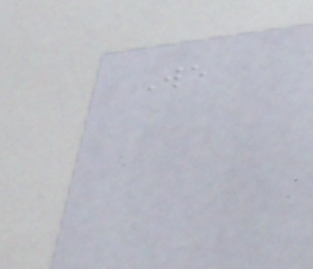We
